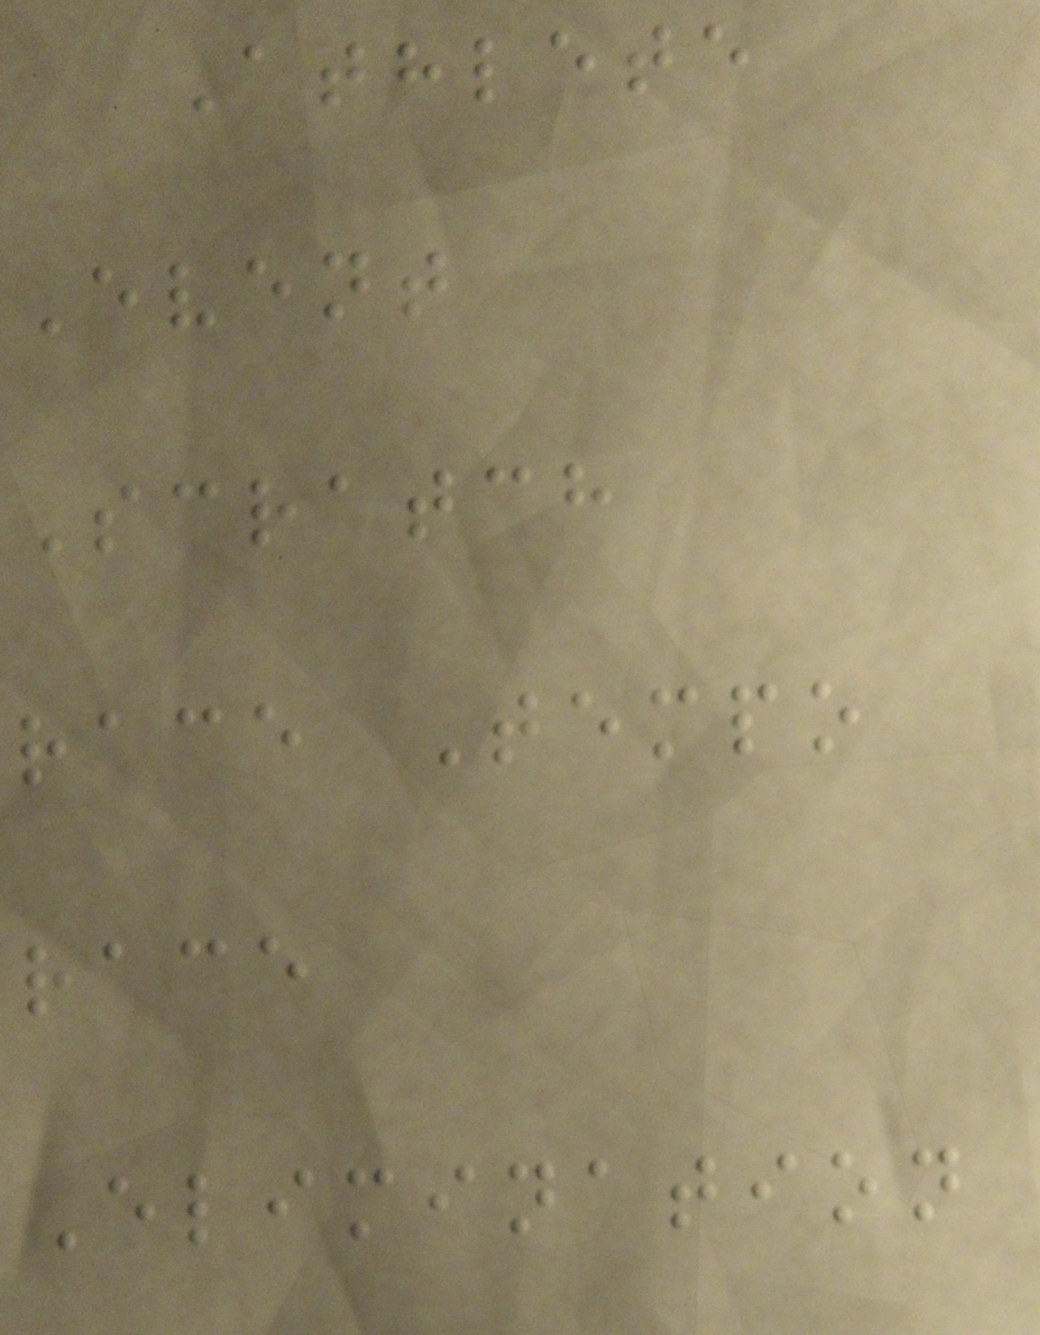Athlete
Event
Scratch
race Tempo
race
Elimination
